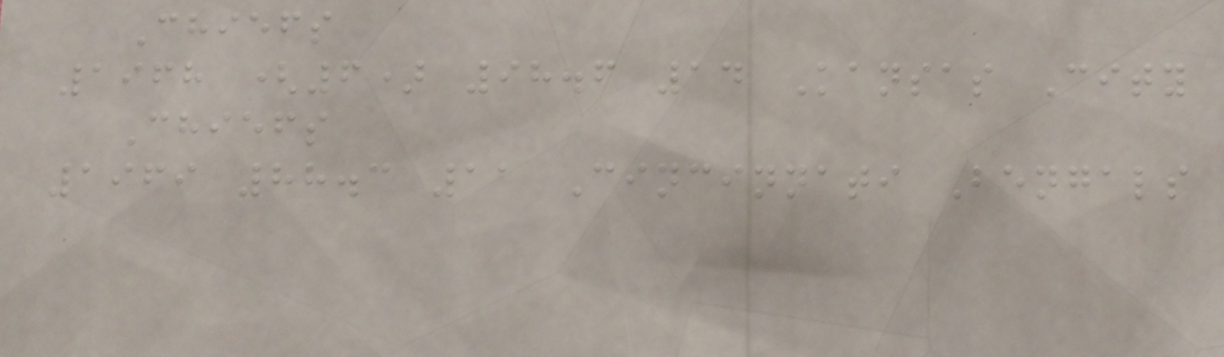Chiefs
1968 (6) 98.6 14 Kansas City
Chiefs
1969 88.3 11 Cincinnati Bengals
